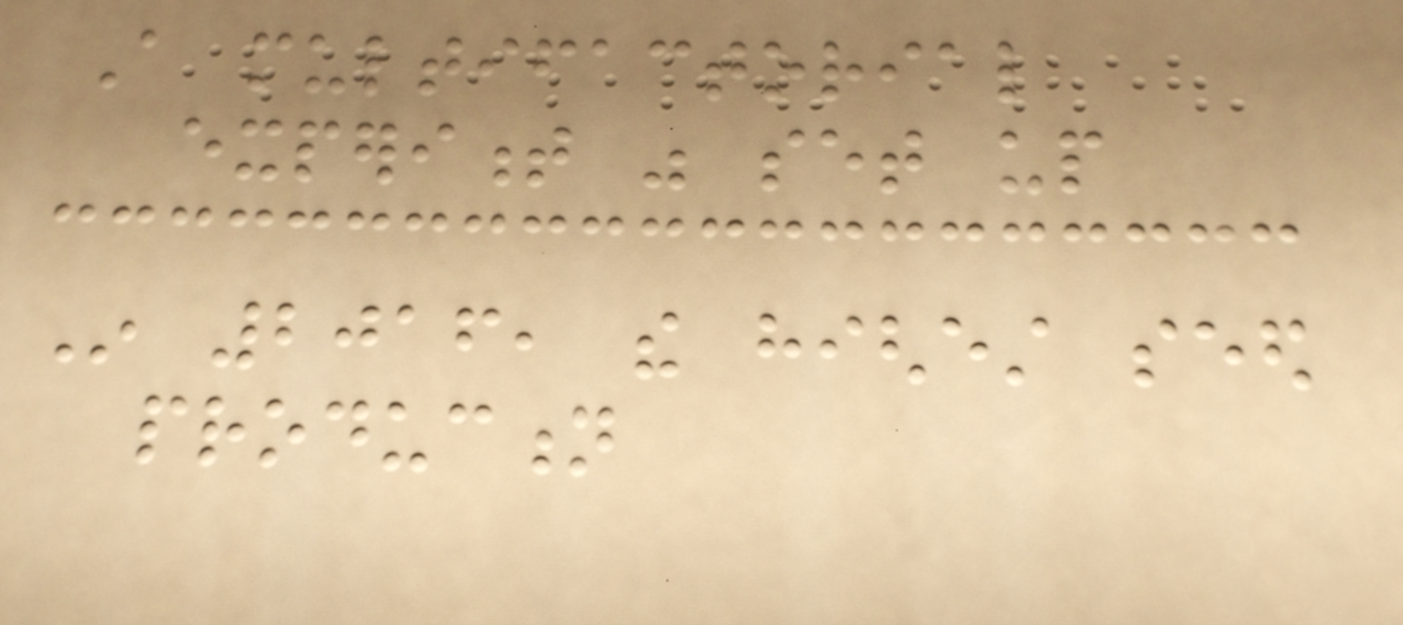A multifactorial
experiment was set up
In 2016, the highest seed
production
